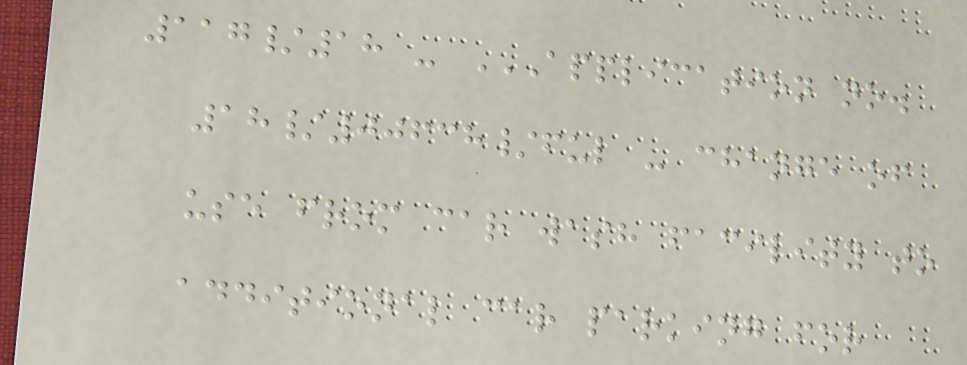117/18 - APPLICATION NO.
18/00638/FUL - CHANGE OF
USE FROM CAR WASH FACILITY TO
ADDITIONAL CAR PARKING FOR
